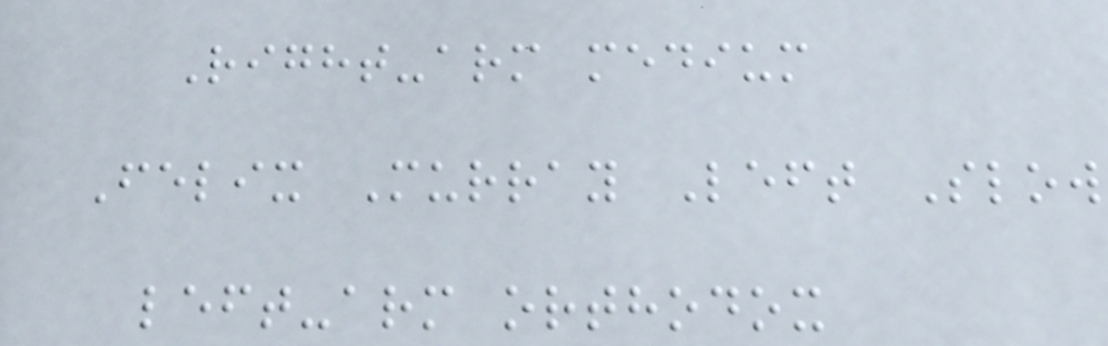Right-arm medium
Felix Murray Left Slow
left-arm orthodox
